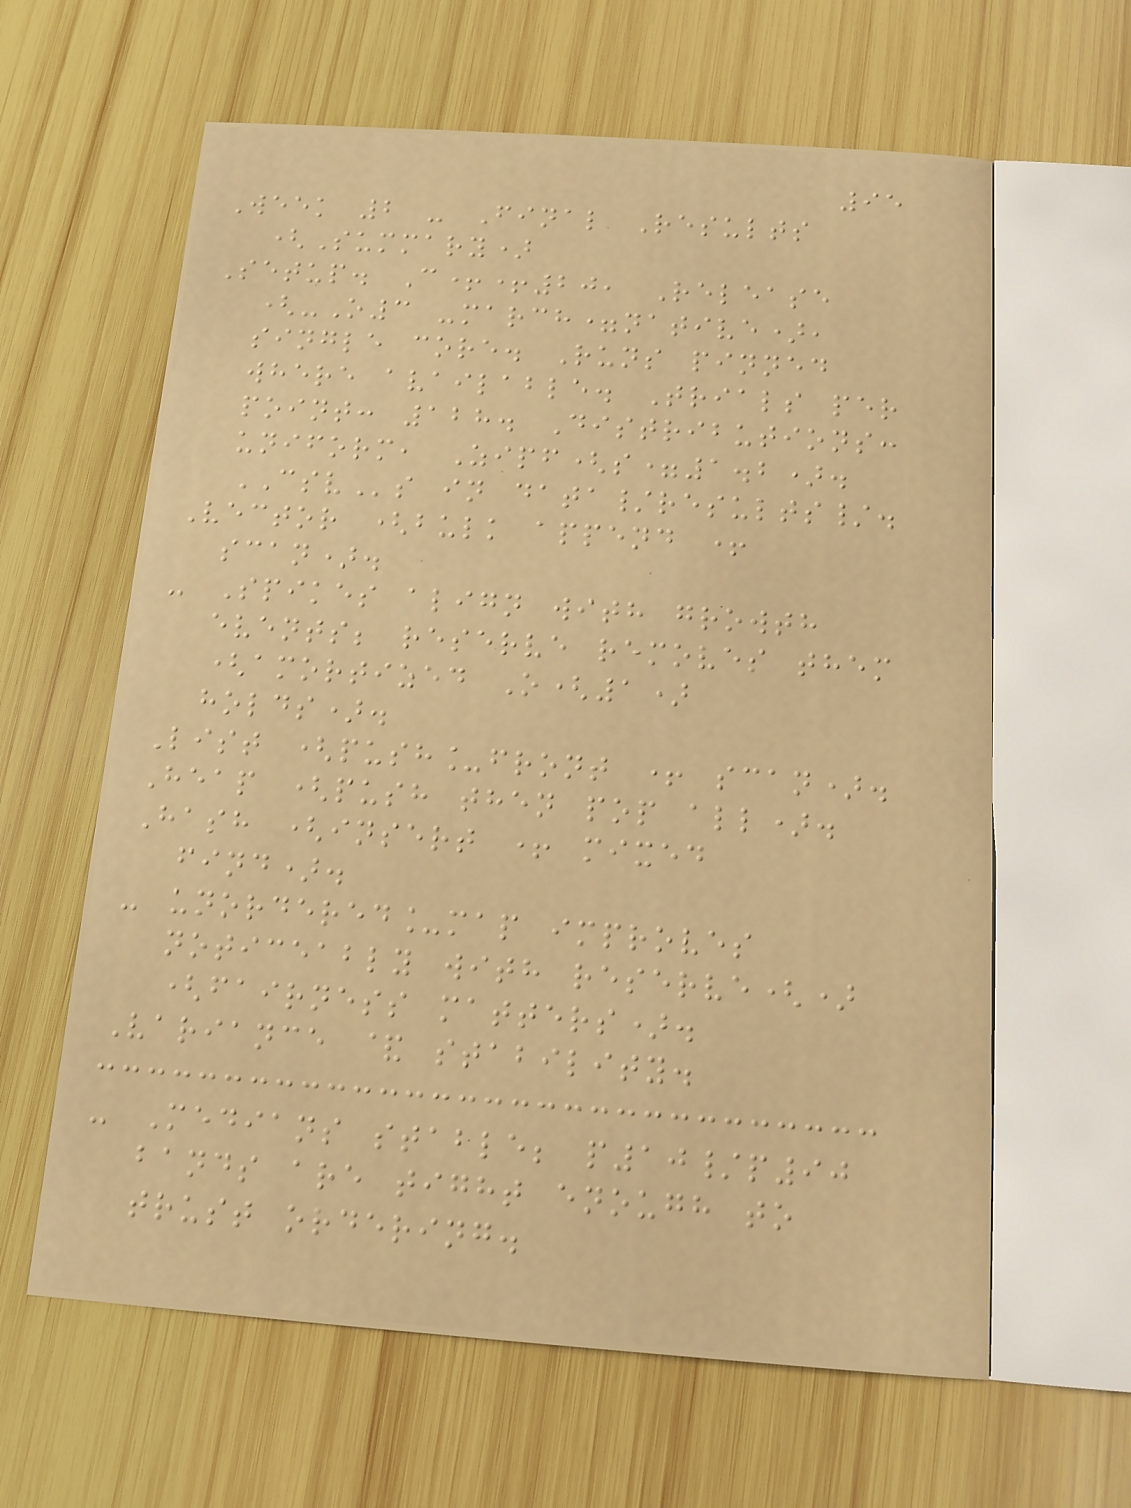95
Week 2 - Final Results
(Summary)
Setup. C++20, Release
(-O3 -march=native),
single core. Runs pinned
where available. Trials per
point: 128. Distributions:
uniform, Zipf(s=1.2).
CSVs in data/results/.
Vector (bulk append +
scan).
- Spikes align with growth
events; reserve removes them
(amortized O(1)
holds).
List (push_front + scan).
Heap (push then pop all).
Hash (insert + mixed
find).
- unordered_map improves
noticeably with reserve()
(fairness matters).
Variance & stability.
- Medians stable; p10/p90
bands are tight enough to
trust ordering.
